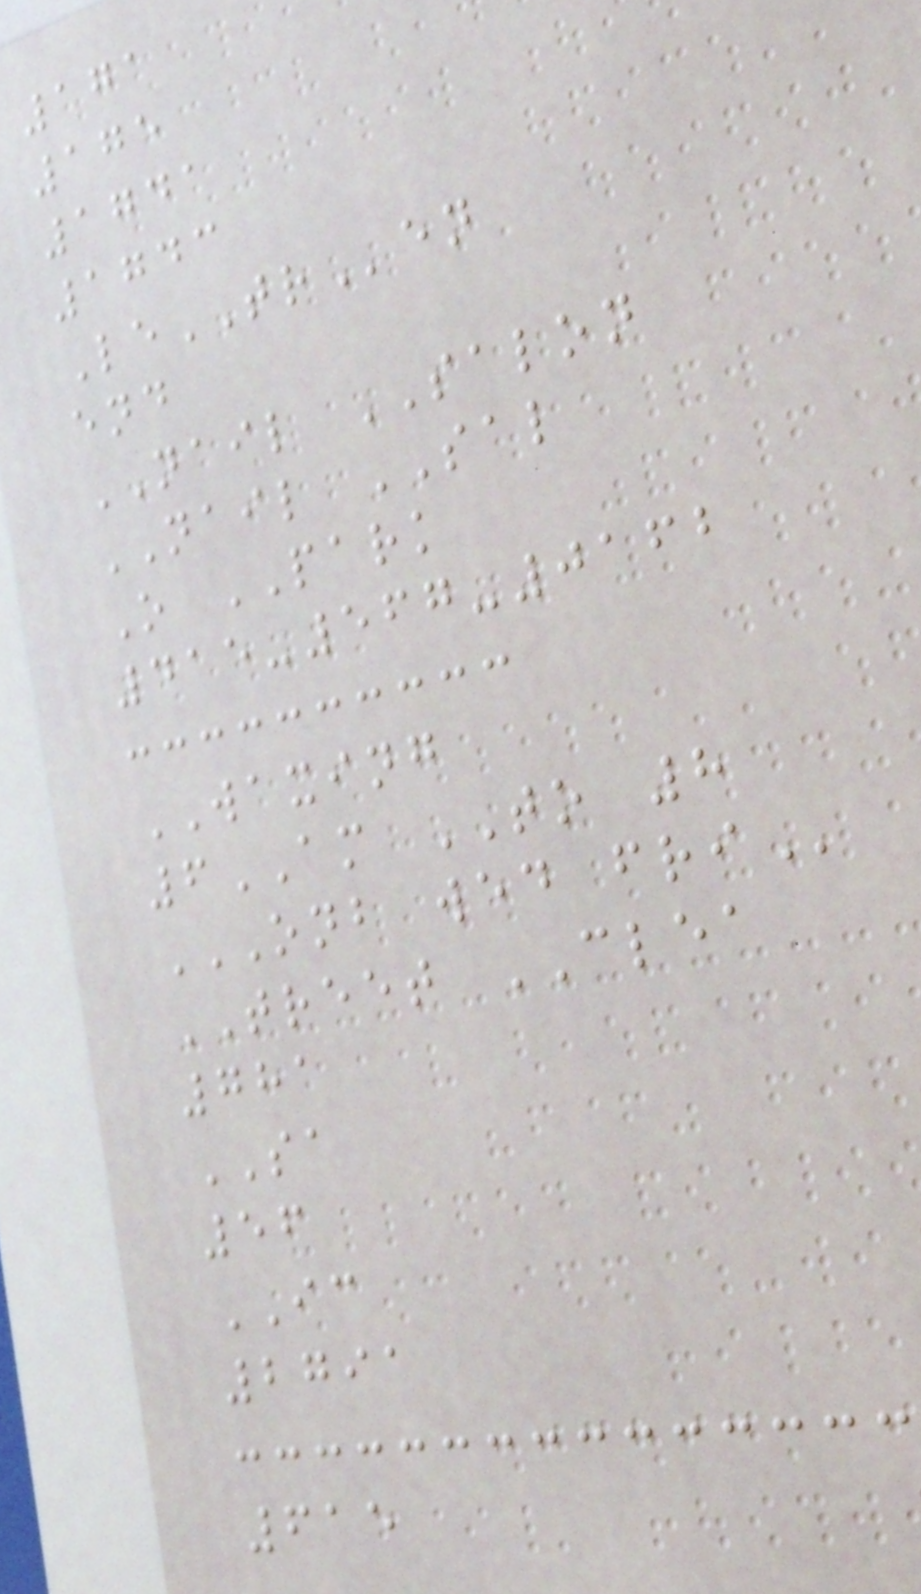171
175
1741
1743
LeTRen
end
NAIL SALON
NAIL SAL
O PARK
415-567-0162
WAXING
6AM TO 8
ONB WED FRI
TREET CLEA
781
SA
56
IC
2791
615
